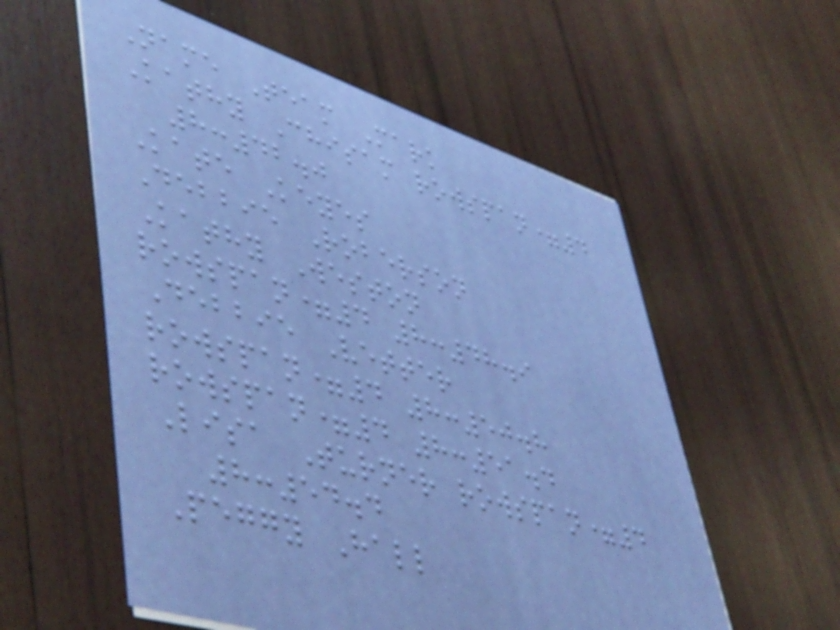Name Team Mark
Kathy Chisam rowspan=4
8:42.0
Kate Keyes
Debbie Roberson
Kathy Weston
rowspan=4 8:48.9
Debbie Vetter
rowspan=4 8:50.8
rowspan=4 8:51.4
Lisa Turner rowspan=4
8:54.4
Peggy Hall
